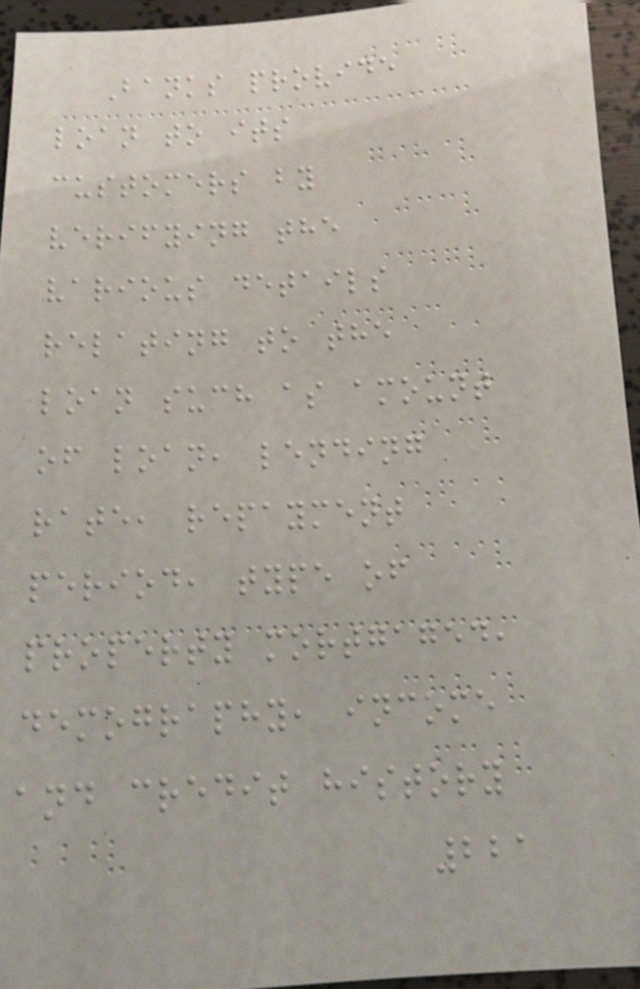Banks provide
loan to its
customers by
verifying the
various details
relating to the
loan such as amount
of loan, lending
rate, repayment
period, type of
property mortgaged,
demography, income
and credit history
221
